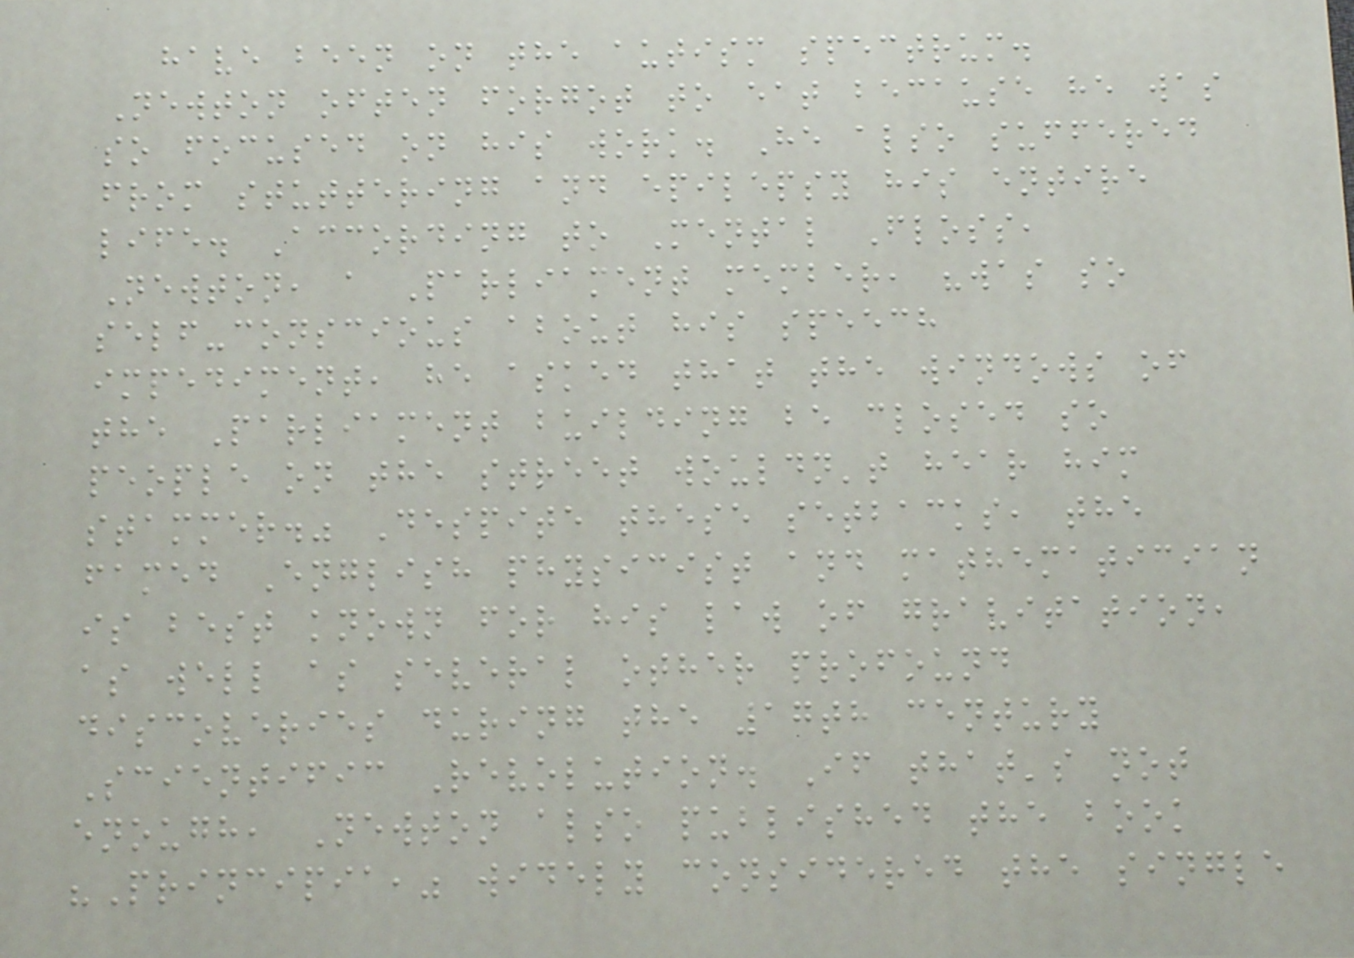have been on the autism spectrum.
Newton often forgot to eat because he was
so focused on his work. He also suffered
from stuttering and epilepsy his entire
life. According to Mental Floss,
Newton, a Parliament member, "was so
self-conscious about his speech
impediment, he asked that the windows of
the Parliament building be closed so
people on the street wouldn't hear him
stammer." Despite these setbacks, the
famed English physicist and mathematician
is best known for his law of gravitation,
as well as several other profound
discoveries during the 17th century
Scientific Revolution. If that's not
enough, Newton also published the book
"Principia," widely considered the single
